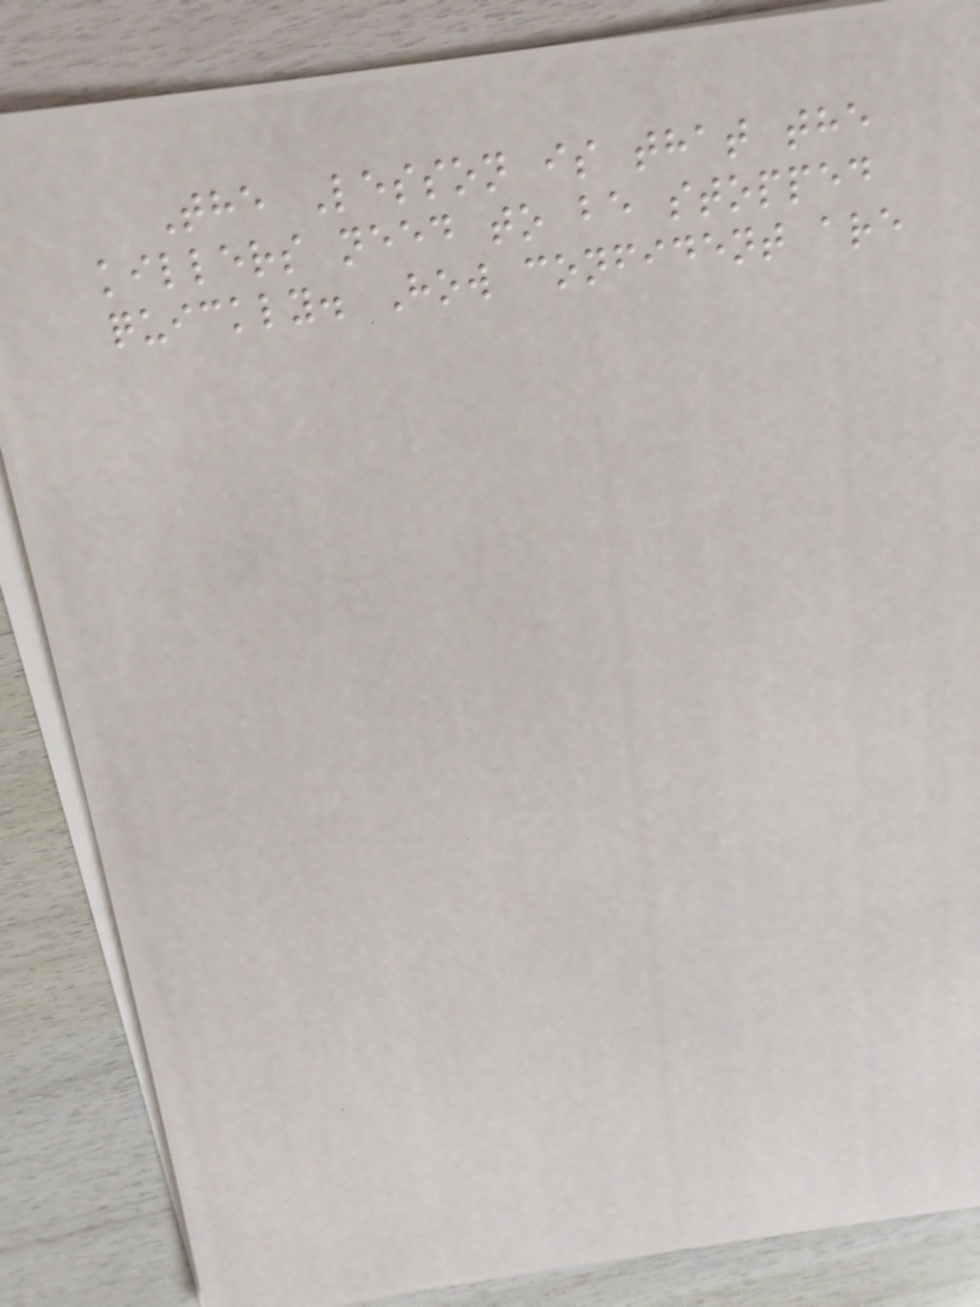The Lesson is that the
killers need to be stopped
quickly. How confident are
